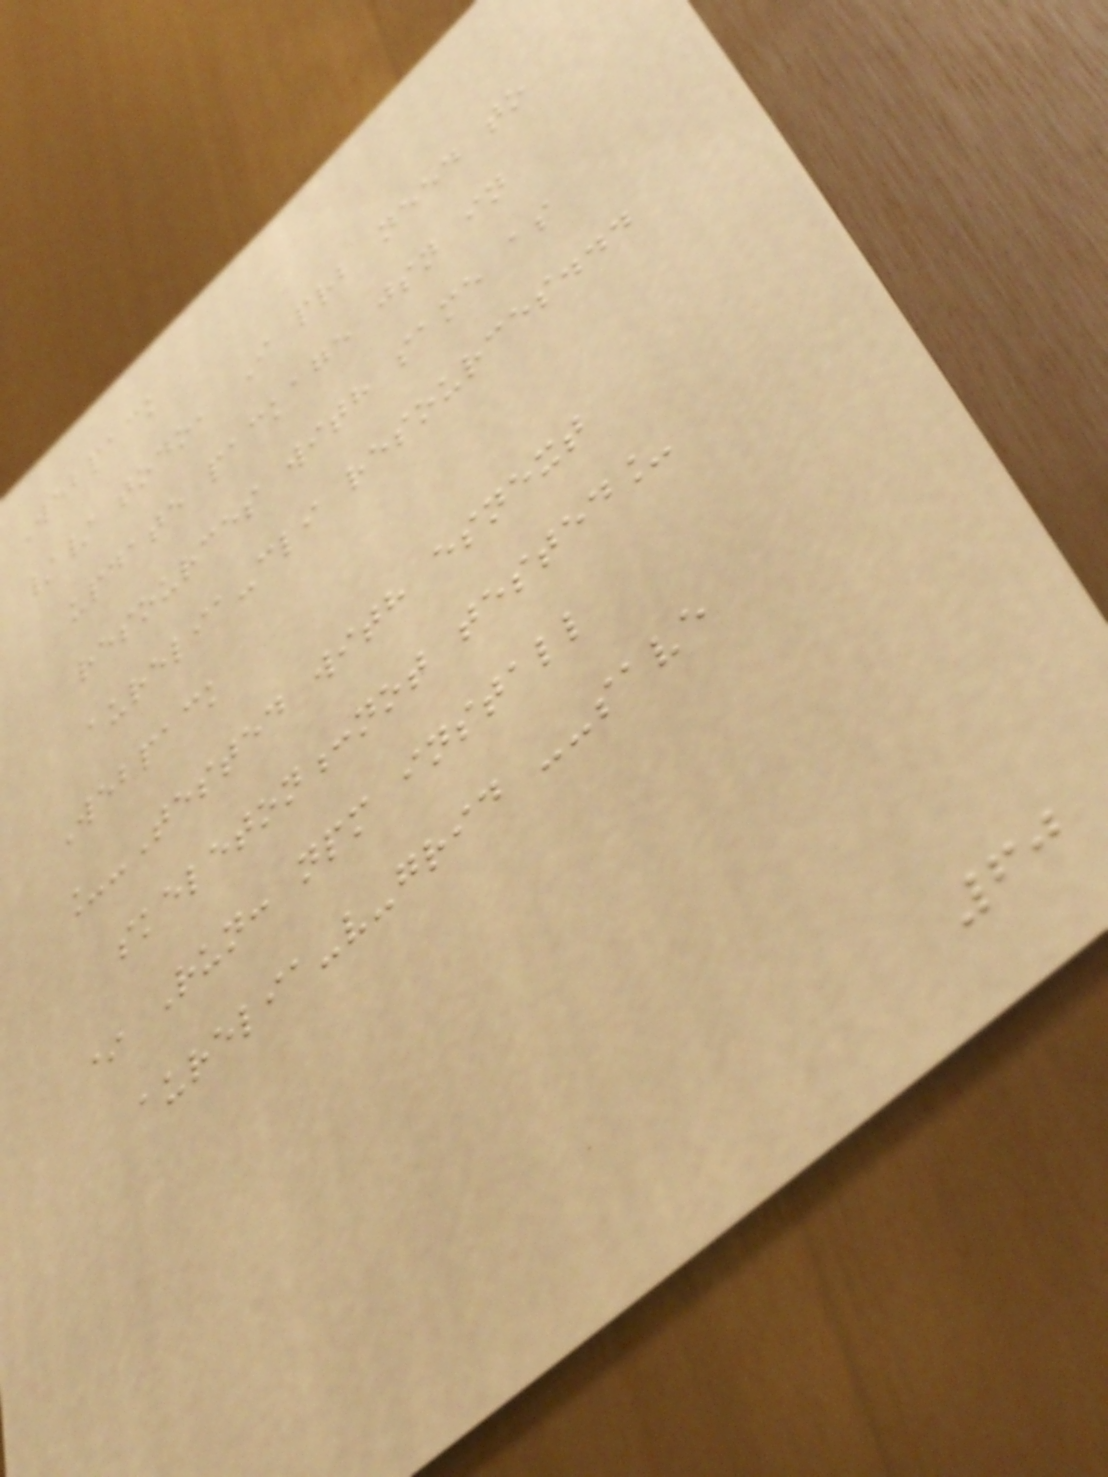Webpack
// todo, I prb need to
update package jsn in
resources with same as
aurelia-cli resources...
Webpack
_-Tested with esnext
skeleton:not tested_
* Run: npm install
aurelia-v-grid --save
60
